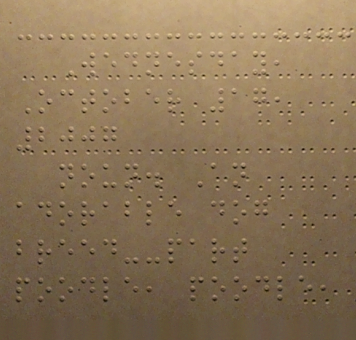Wednesday,
October 17,
2007
noun. An
adorable dog
breed--part
poodle, poodle,
